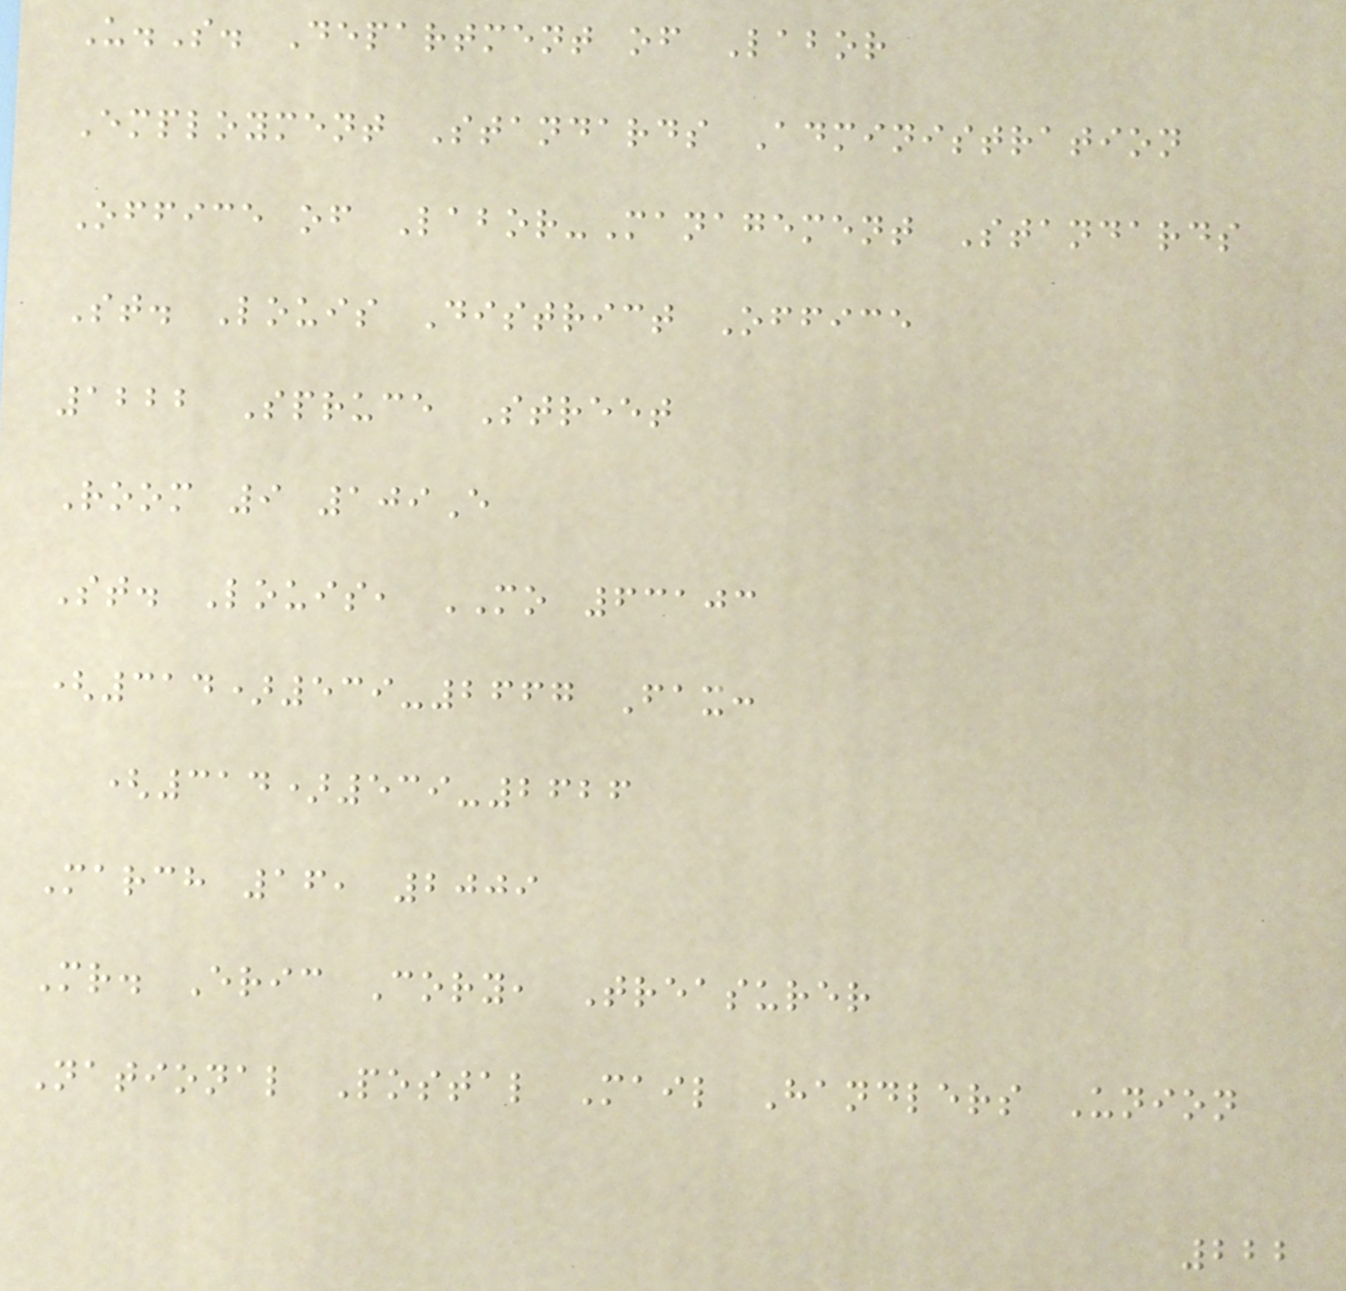U.S. Department of Labor
Employment Standards Administration
Office of Labor-Management Standards
St. Louis District Office
1222 Spruce Street
Room 9 109E
St. Louis, MO 63103
(314)539-2667 Fax:
(314)539-2626
March 16, 2009
Mr. Eric Cory, Treasurer
National Postal Mail Handlers Union
222
